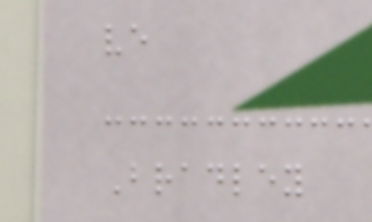ve
Bradley
